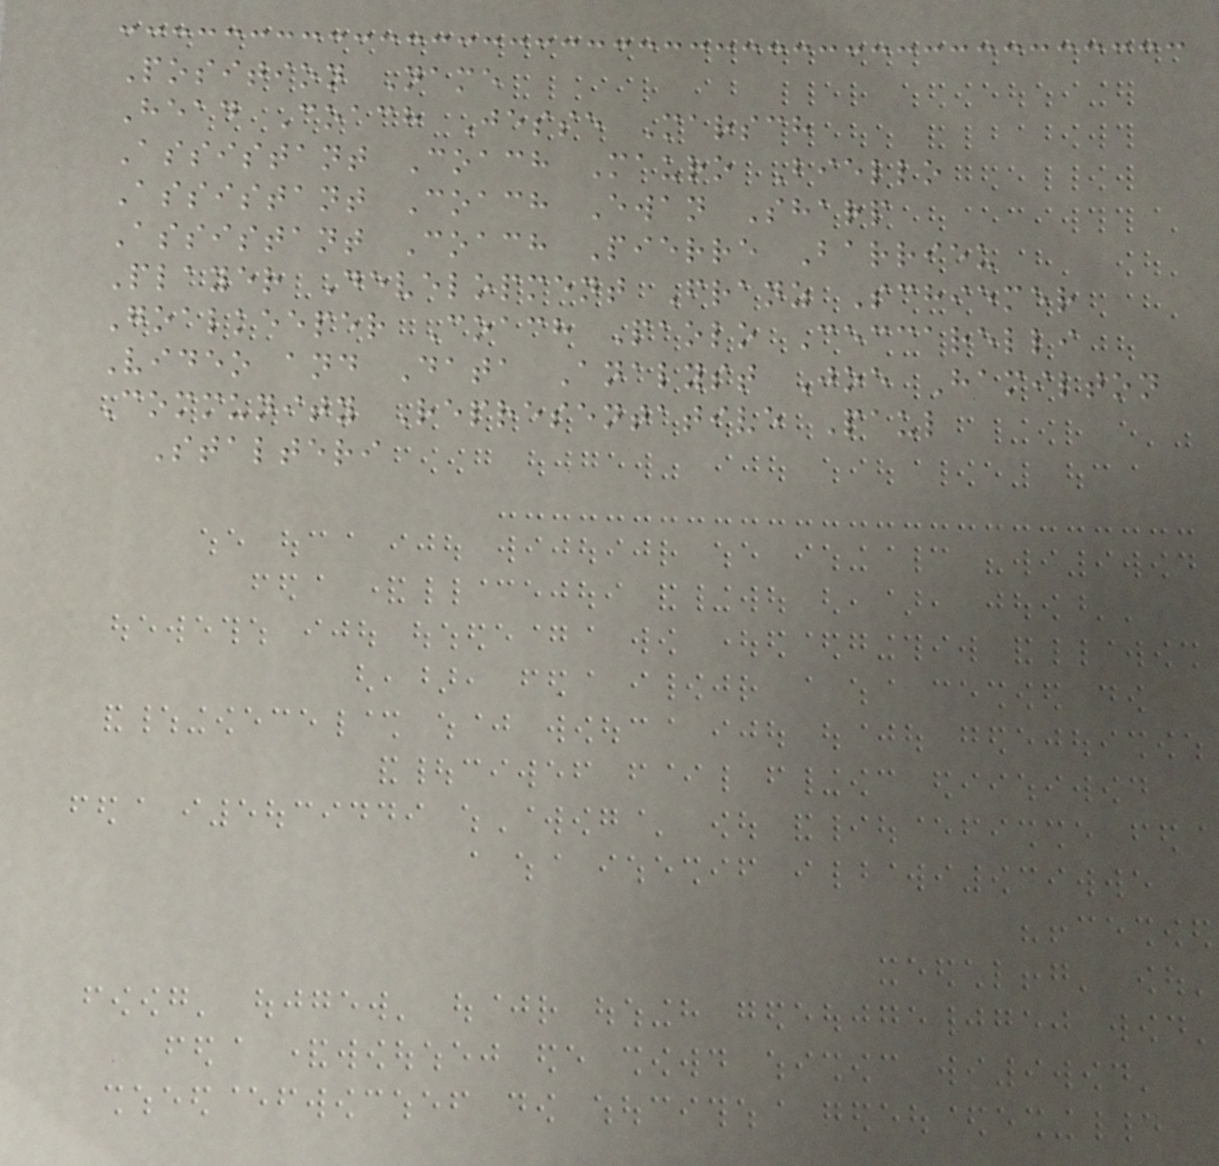Position Name
Head Coach Jesse Marsch
Assistant Coach Mauro Biello
Assistant Coach Ewan Sharp
Assistant Coach Pierre Barrieu
Player Development Franz Schiemer
Goalkeeper Coach Paolo Ceccarelli
Video and Data Analyst Joe Hamilton
Community Representative Paul
Stalteri
